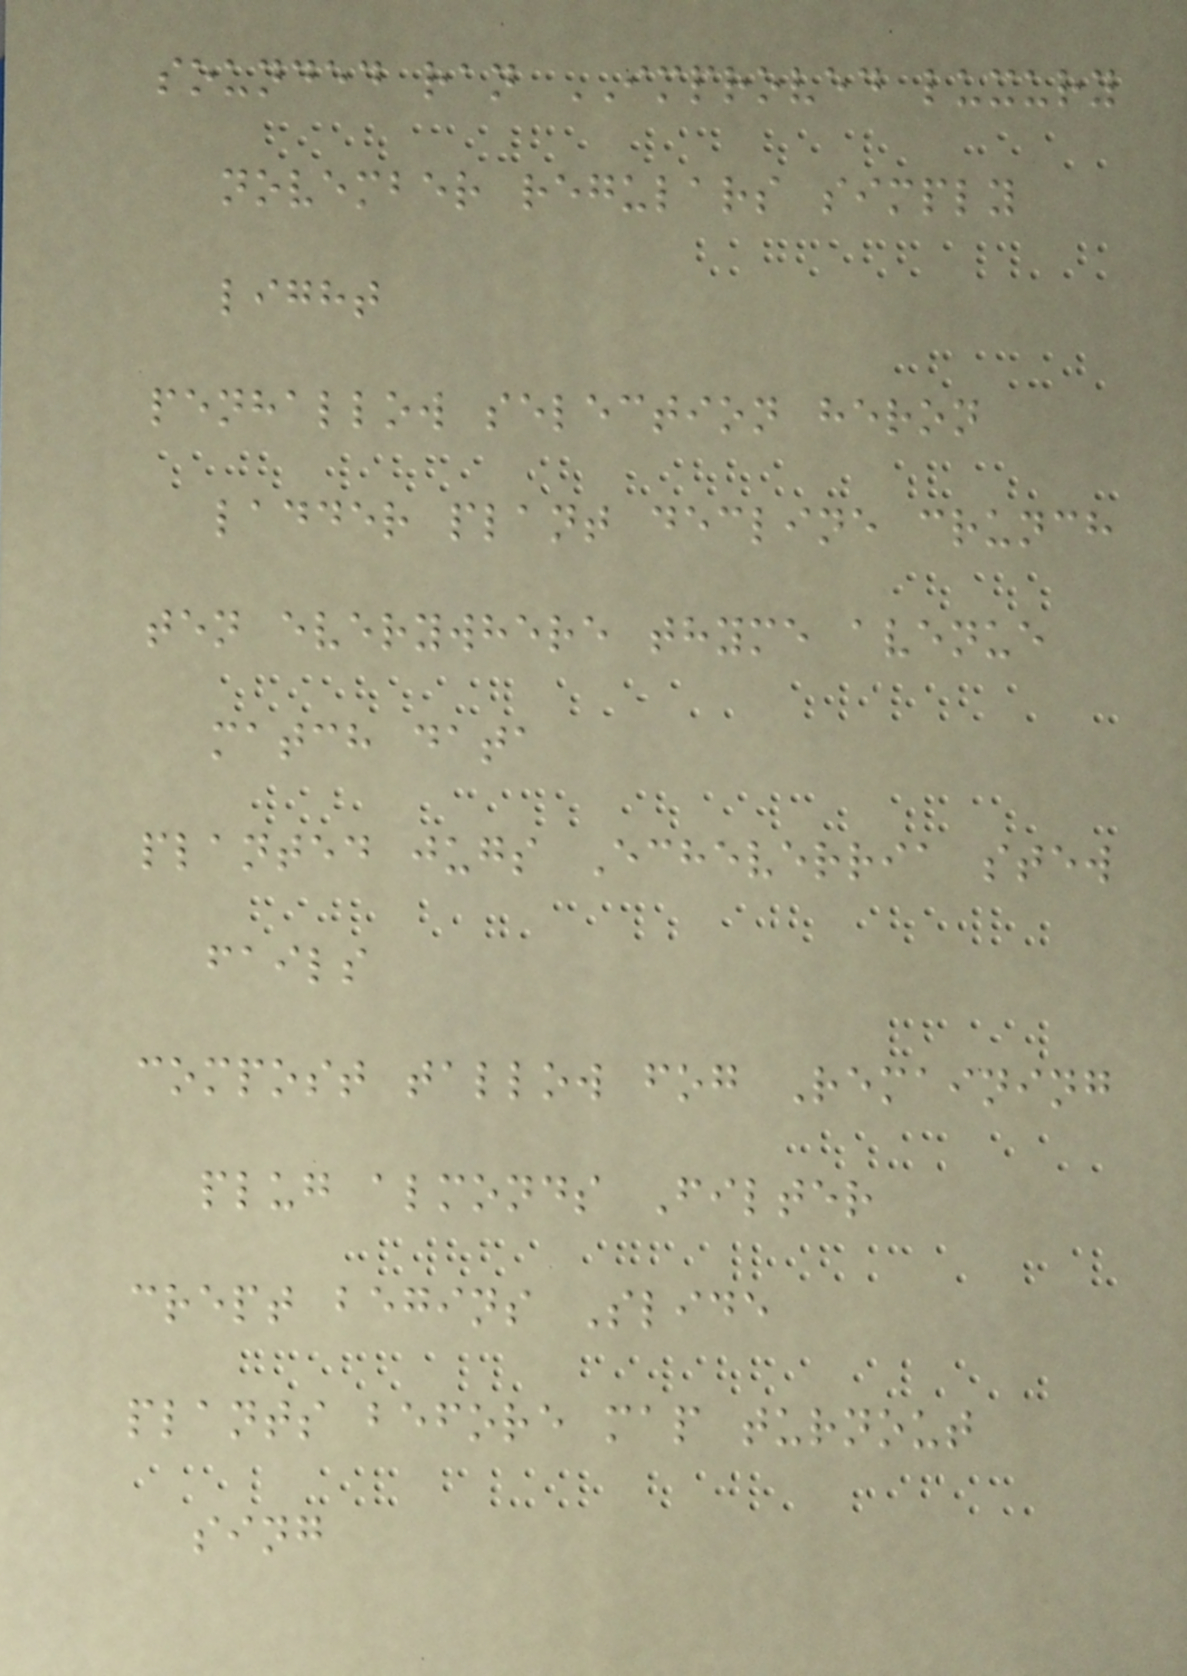sounded ran IMPROVED luxury
november regulars simply
light
penhallow selection heron
ladder plant decline crunch
ten everywhere thyme avenue
match data
planted jugs Echeverria stew
fails
compost tallow fog Remaining
plug almonds Filter
crept begins Slide
plants before map turnout
sing
